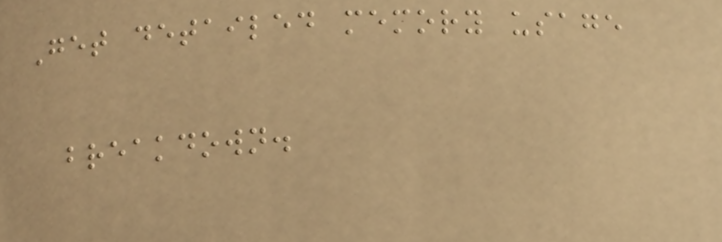Get detailed memory usage
breakdown.
